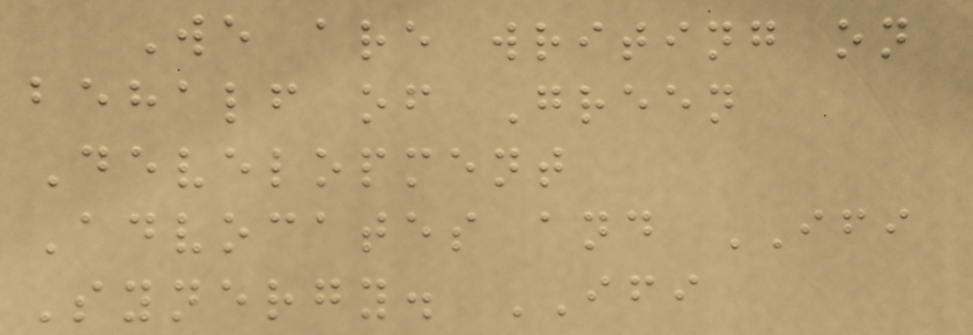We are writing on
behalf of Green
Development
Advocates and IFI
Synergy. IFI
